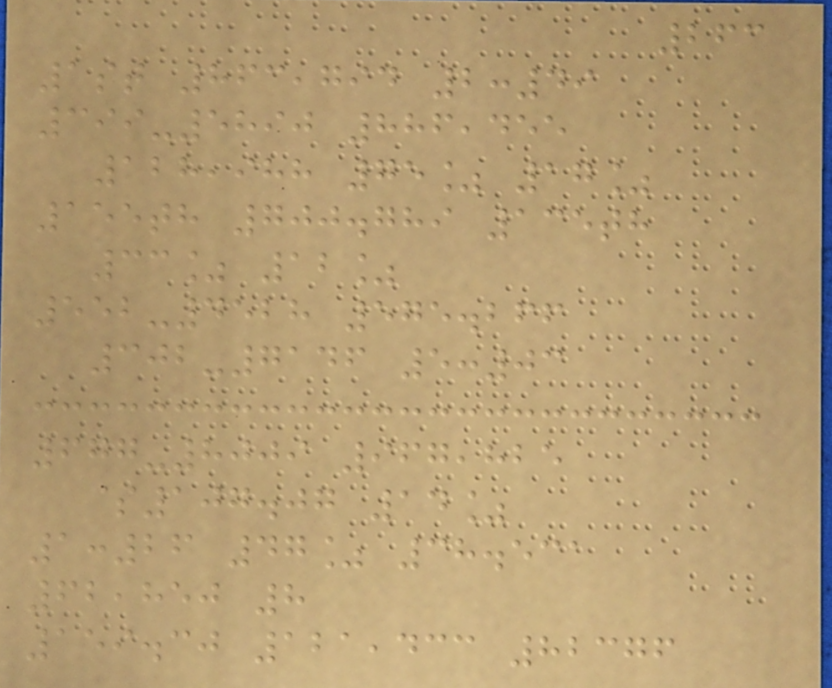263
1st 863,794 2:49
399-5890 886,455
128,988 75% 17%
155th 700.789 135th
33% 12%
552-4528 575.266
302-7146 5:03
677-8009 967,825
$107.07 14%
1:26 47% 38.531
62,850 8
159.30 121,433 82376
